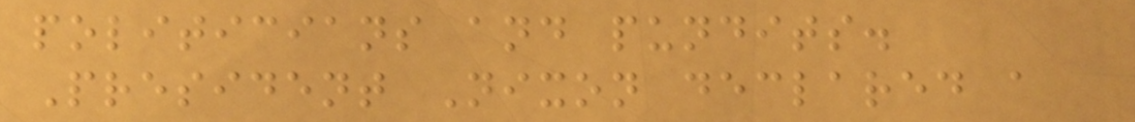politicians and pundits.
President Nixon declared a
